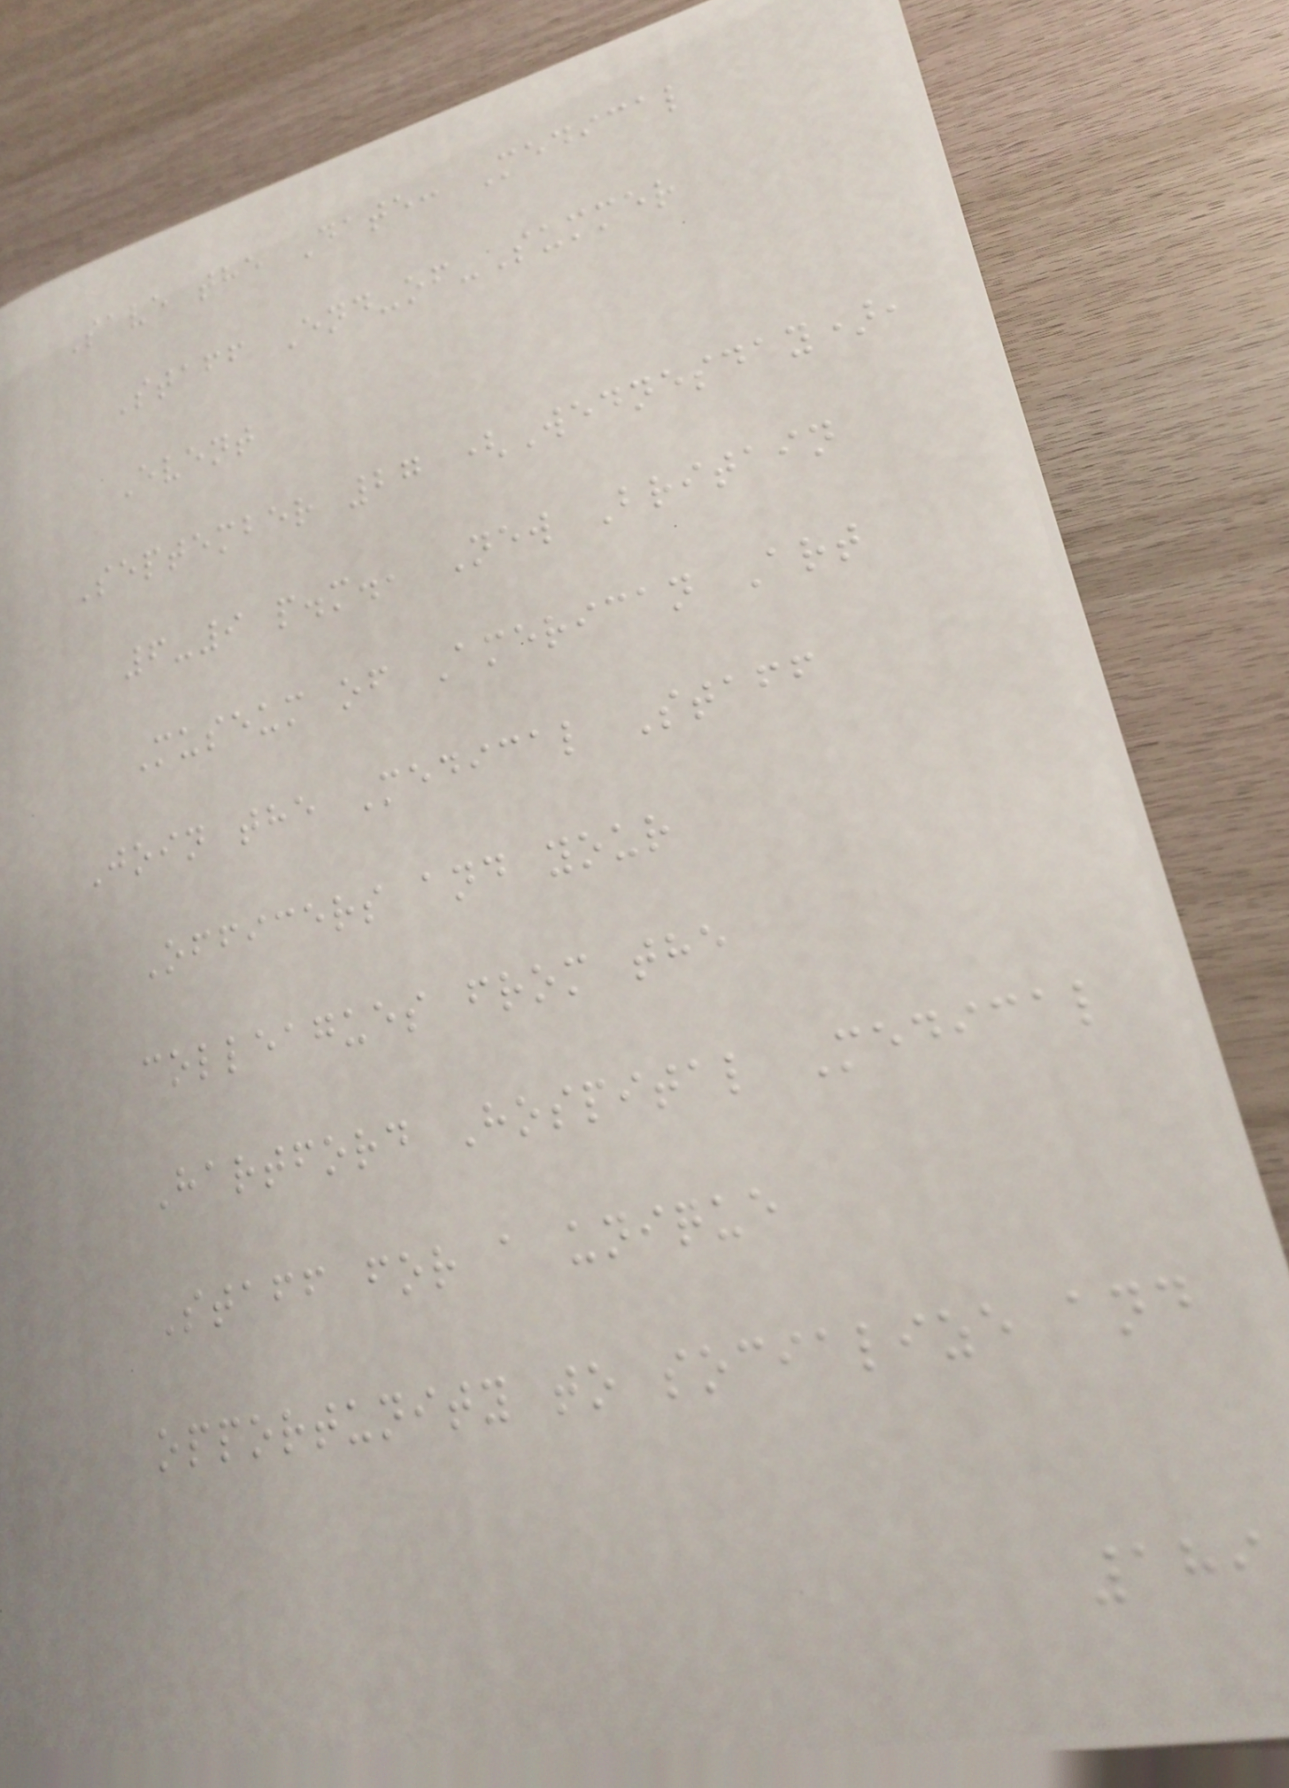Save the Date: Medical
Staff End-of-Summer
Event
September 27 (Wednesday),
6-9 p.m., New Britain
Museum of American Art
Join the Medical Staff
Officers and your
colleagues from the
Hartford Hospital Medical
Staff for a unique
opportunity to socialize and
189
